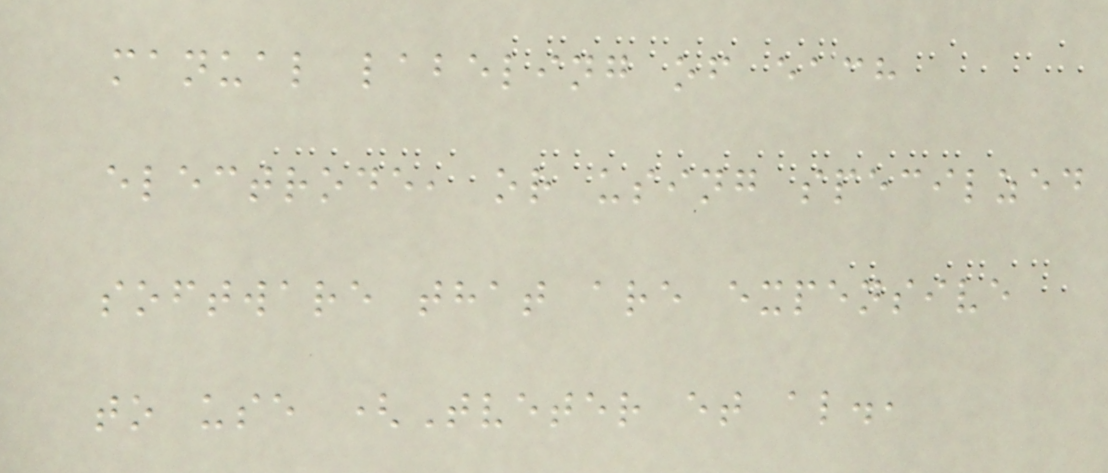manual labeling of each
electrode, or using specilzed
software that are expensive
to use (Tveter et al.,
